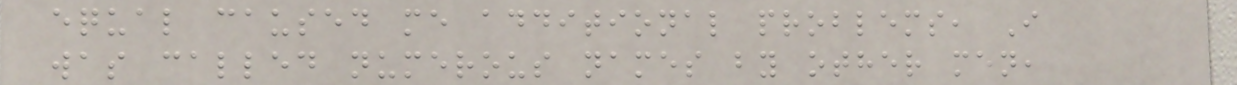equal caused me additional problems, I
was called numerous names by other men,
